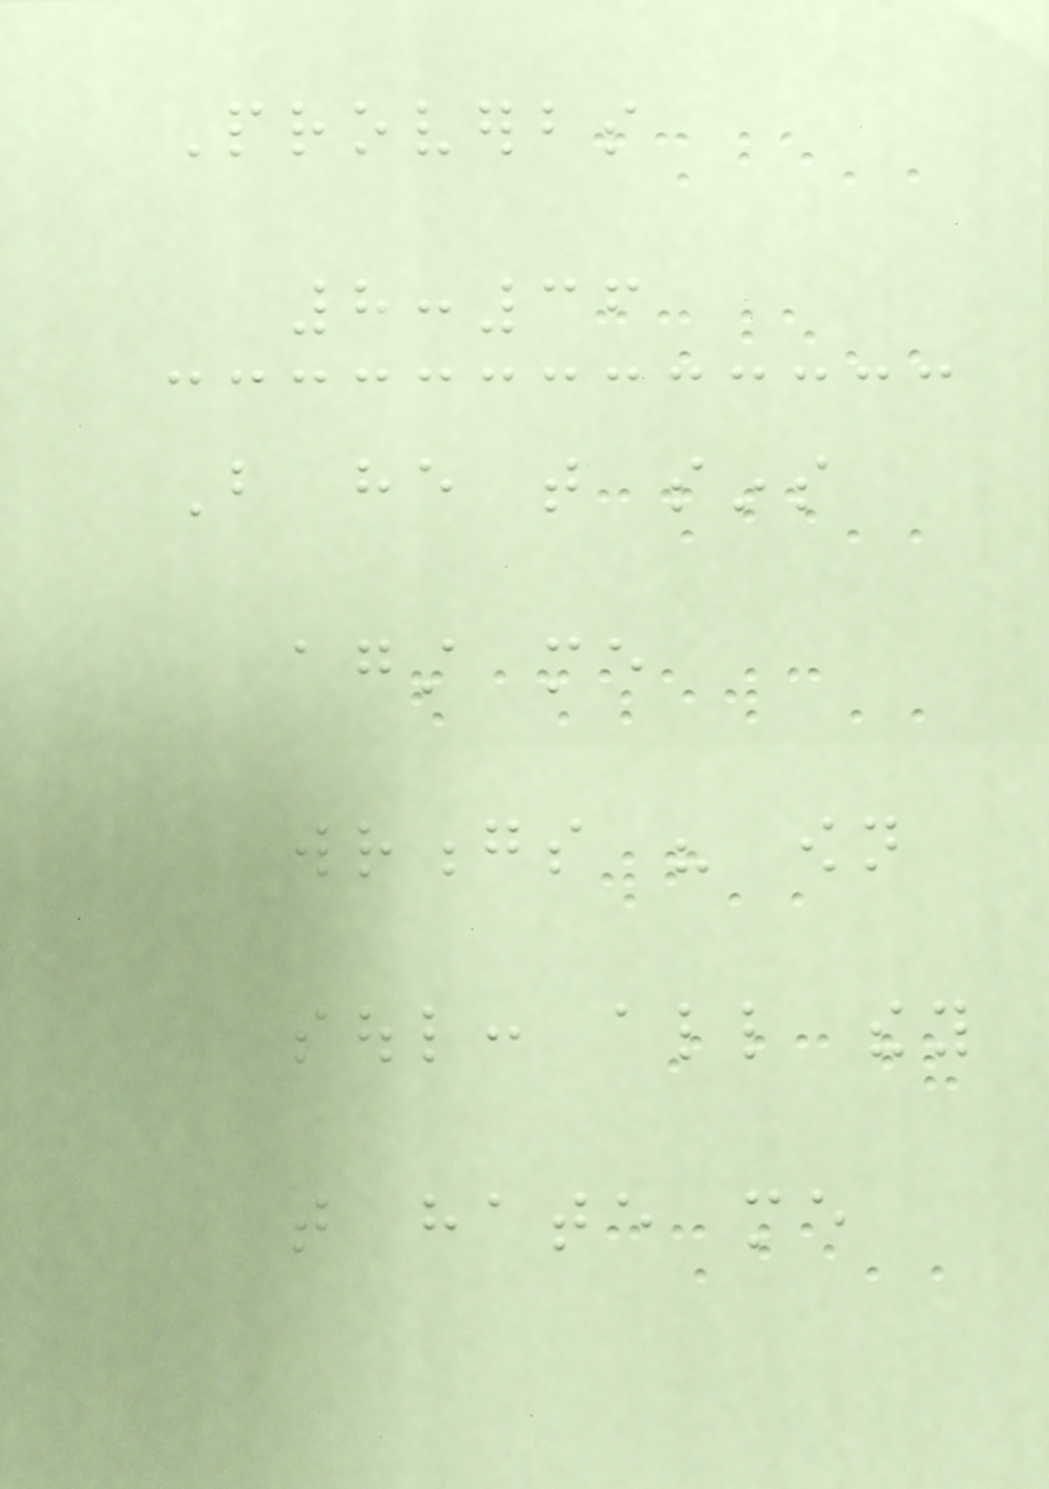Proverbs
8:36
But he that sins
against me
wrongs his own
soul: all they
that hate me
